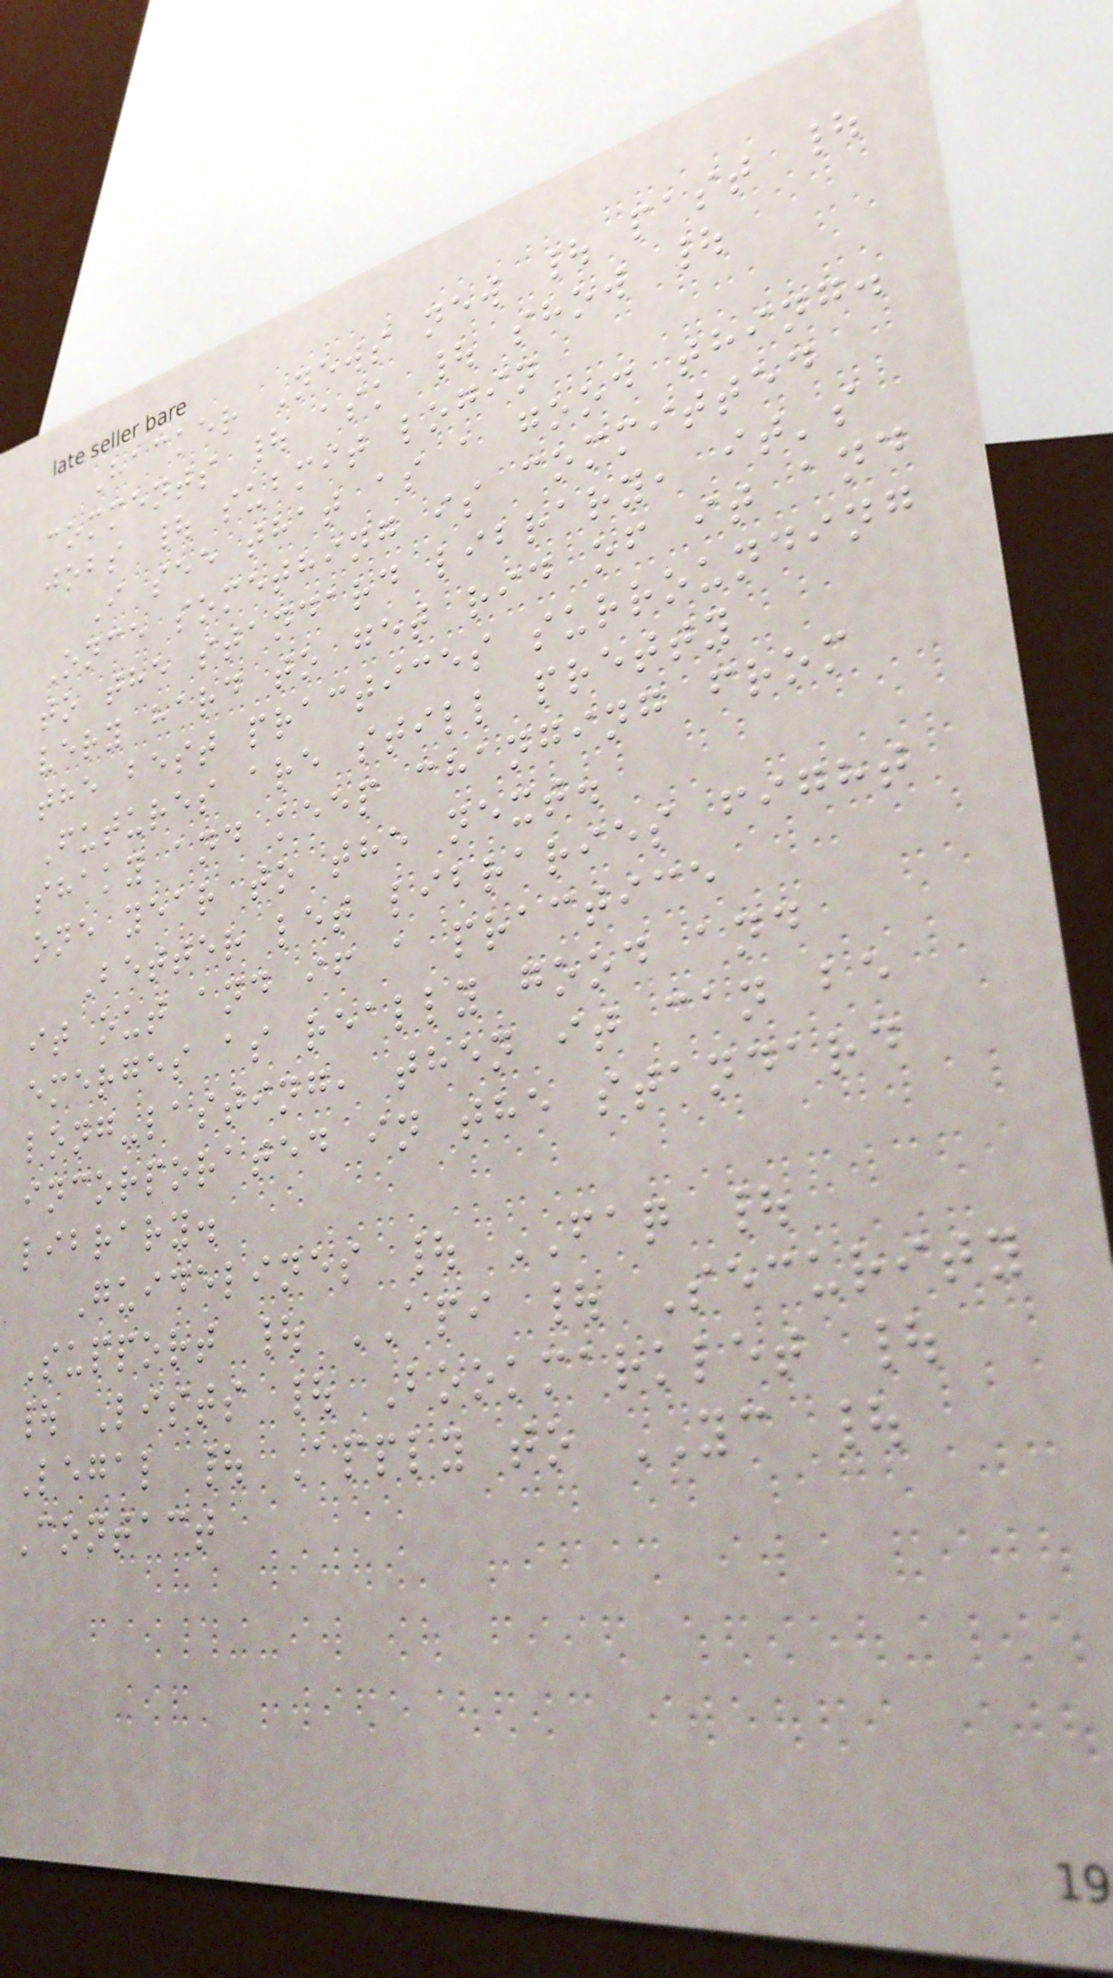Hacker News new | past |
comments | ask | show |
jobs | submit login
I see that as a good thing.
Once something is committed
to the standard library, it's
very hard to get rid of it and
the best practices surrounding
Futures are still pretty
shaky and keep changing from
one year to the next.
Better let libraries fight
it out and if a practice
emerges as really good and
long-lasting, then it can be
incorporated in the standard
library.
Guidelines | FAQ |
Support | API | Security
| Lists | Bookmarklet |
Legal | Apply to YC |
Contact
